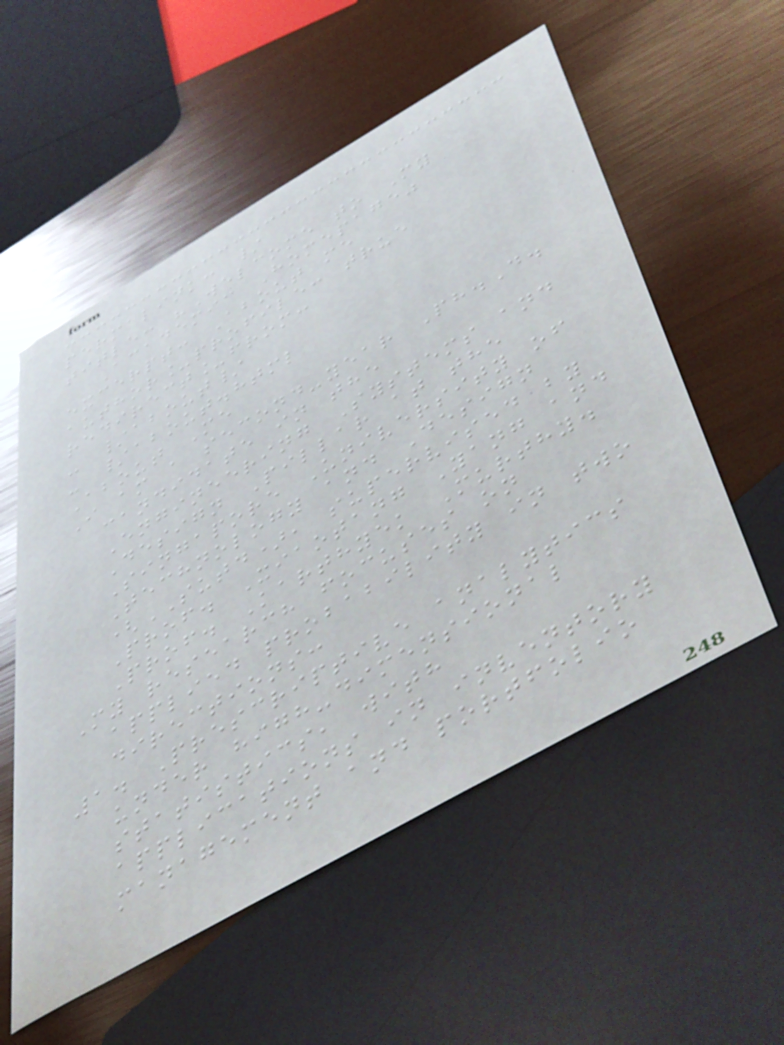permalink: /
title: "Welcome to My
Academic Homepage"
excerpt: About me
author_profile: true
redirect_from:
- /about/
- /about.html
About Me
I am a second-year Ph.D.
candidate in the
Engineering Systems and
Design Pillar at the
Singapore University of
Technology and Design
(SUTD), supervised by
Prof. Xiaotang Yang and
Prof. Karthyek Murthy.
My research focuses on
applied probability in two
directions:
1. Prescriptive analytics
under high-dimensional
statistics, with
applications in inventory
management and portfolio
